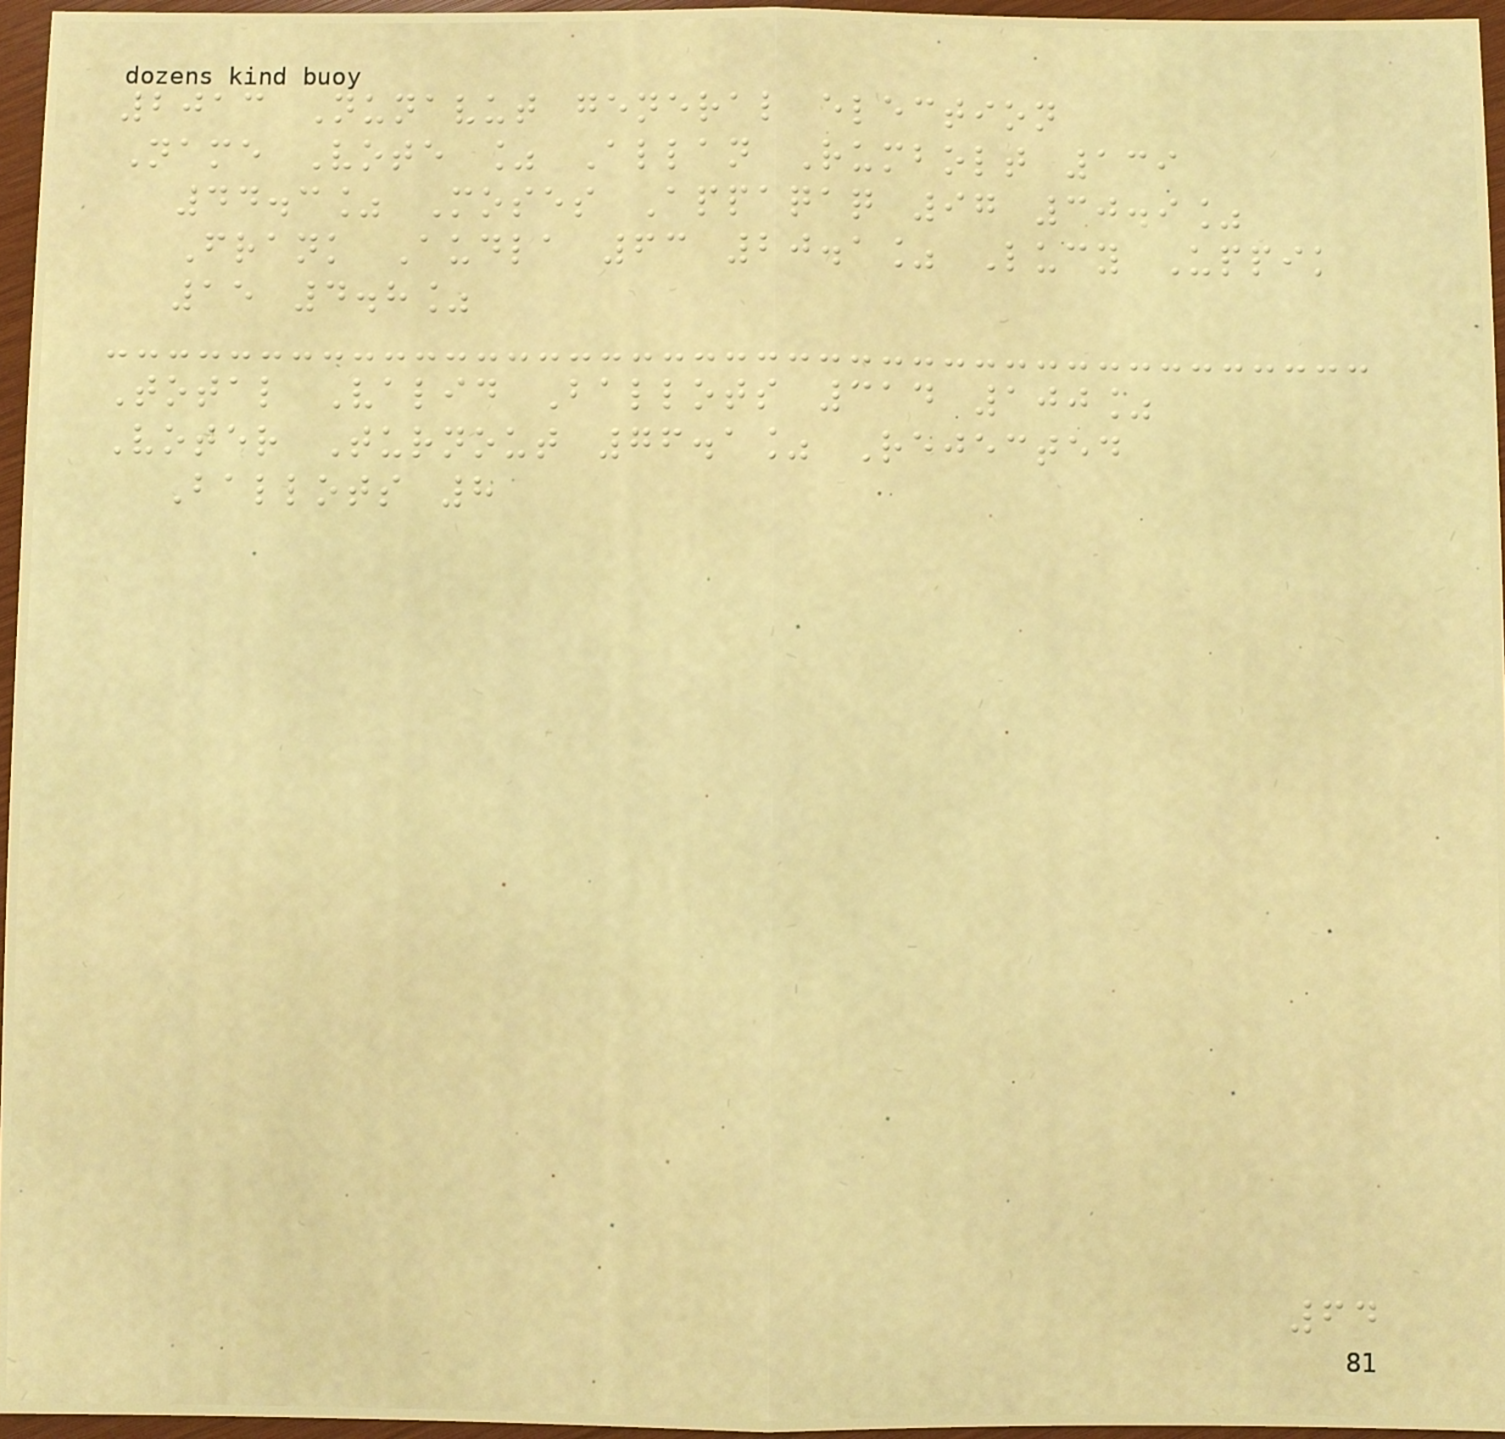2013 Nunavut general election
Name Vote % Allan Rumbolt 139
44.3% Moses Appaqaq 97 30.9%
Frank Audla 63 20.1% Lucy Uppik
15 4.8%
Total Valid Ballots 314 100%
Voter Turnout 76.1% Rejected
Ballots 8
64
